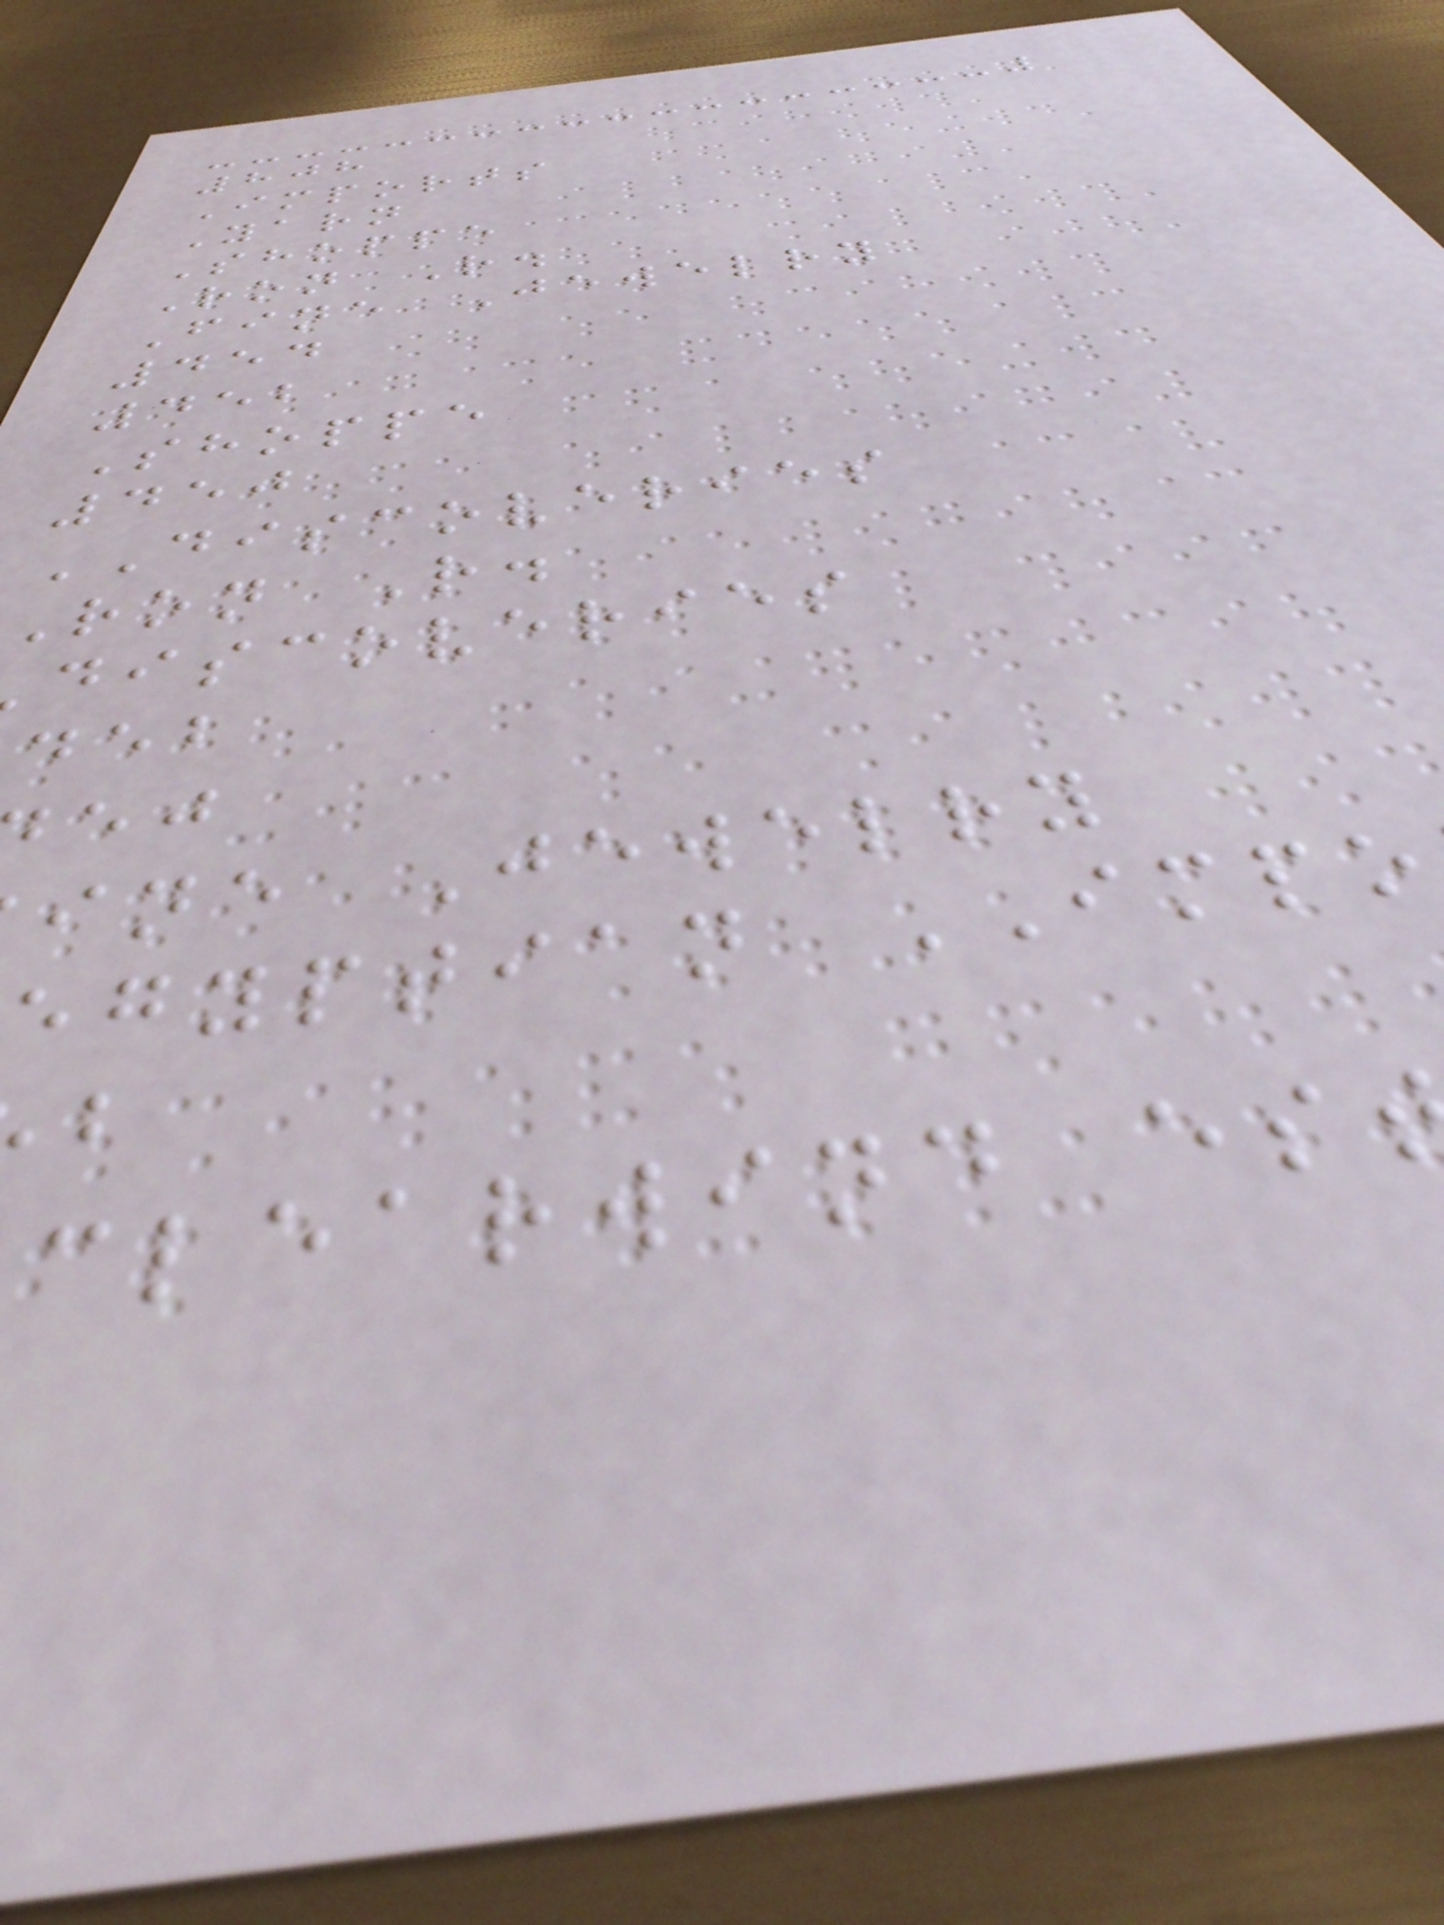808
Imports
Yarn
Shoppe
Ron R.
Fine Jewelry
454
452
Shoppe
450
DISCOVERIES
ron R.
discoveries
ine Jewelry
egyptian IMPO
clearwind
